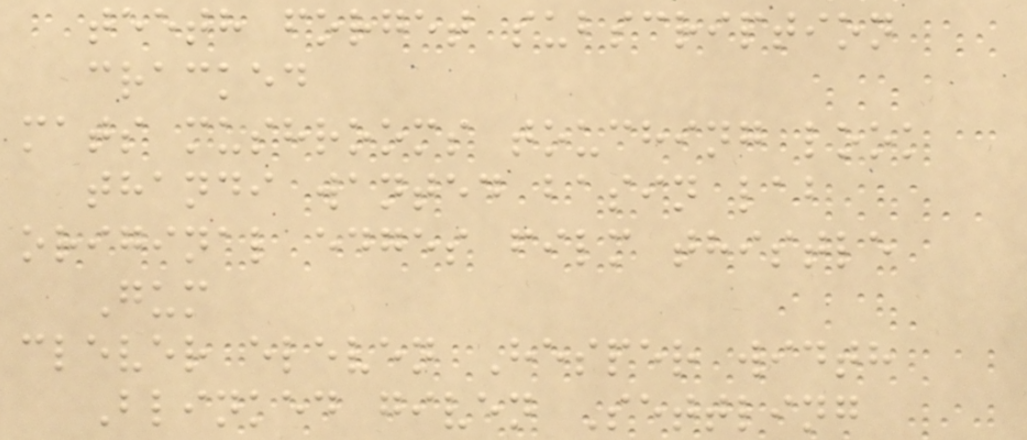teeth forget subscription
cracked
mats mushrooms touching look
thandi wanted basin lab
original edges film thistle
Gum
clever eleven Hesper width
Blinked given Settling
